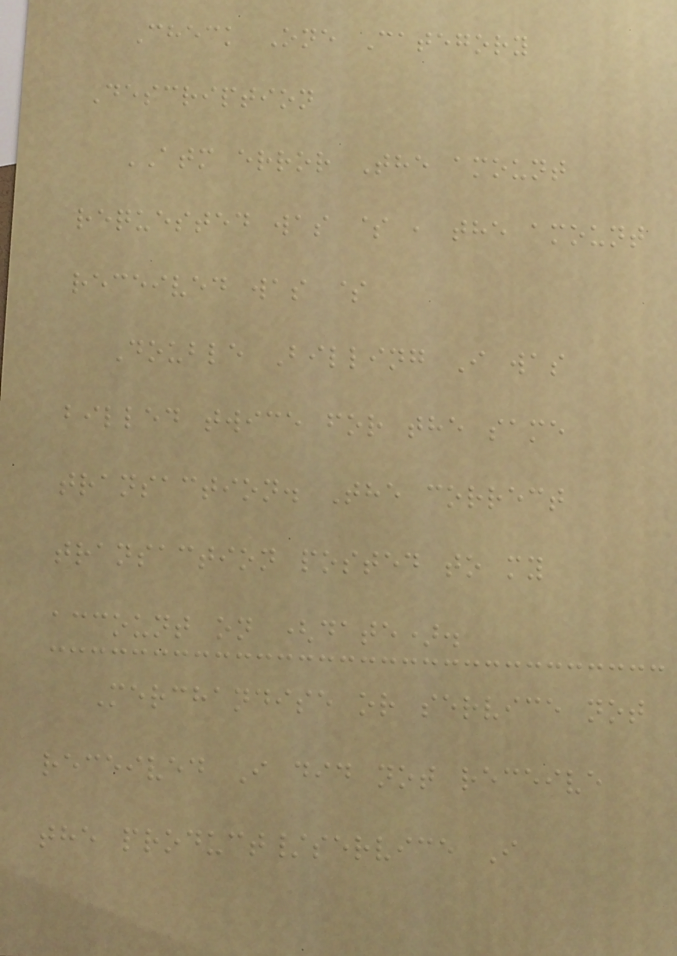Check One Category
Description
ATM error The amount
requested was $ , the amount
received was $
Double Billing I was
billed twice for the same
transaction. The correct
transaction posted to my
account on (date).
Merchandise or service not
received I did not receive
the product/service I
